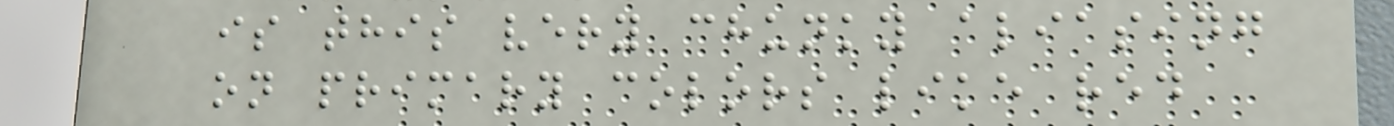is this very chunky aliasing
on primary colors like red
